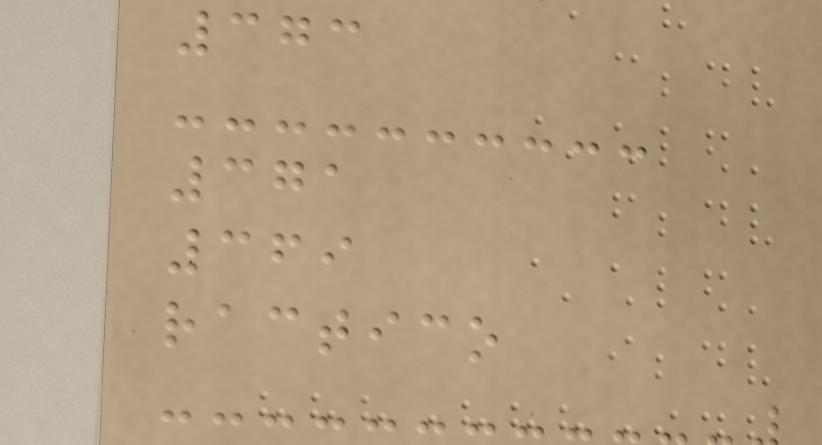373
371
369
ractico
